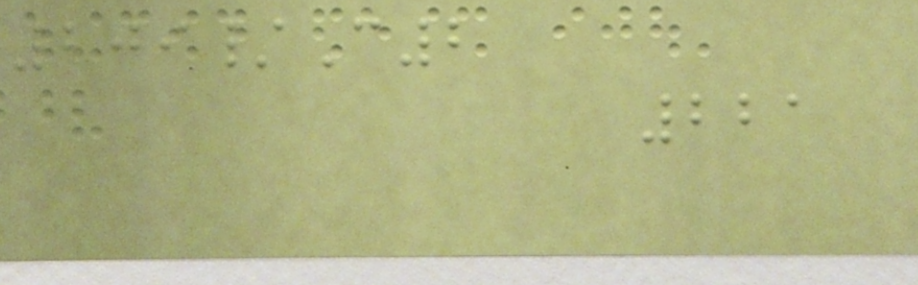209/C2
221
